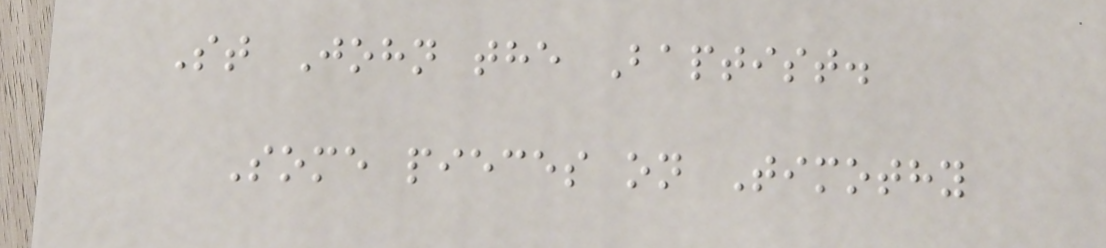St John the Baptist.
Some pieces on Timothy
